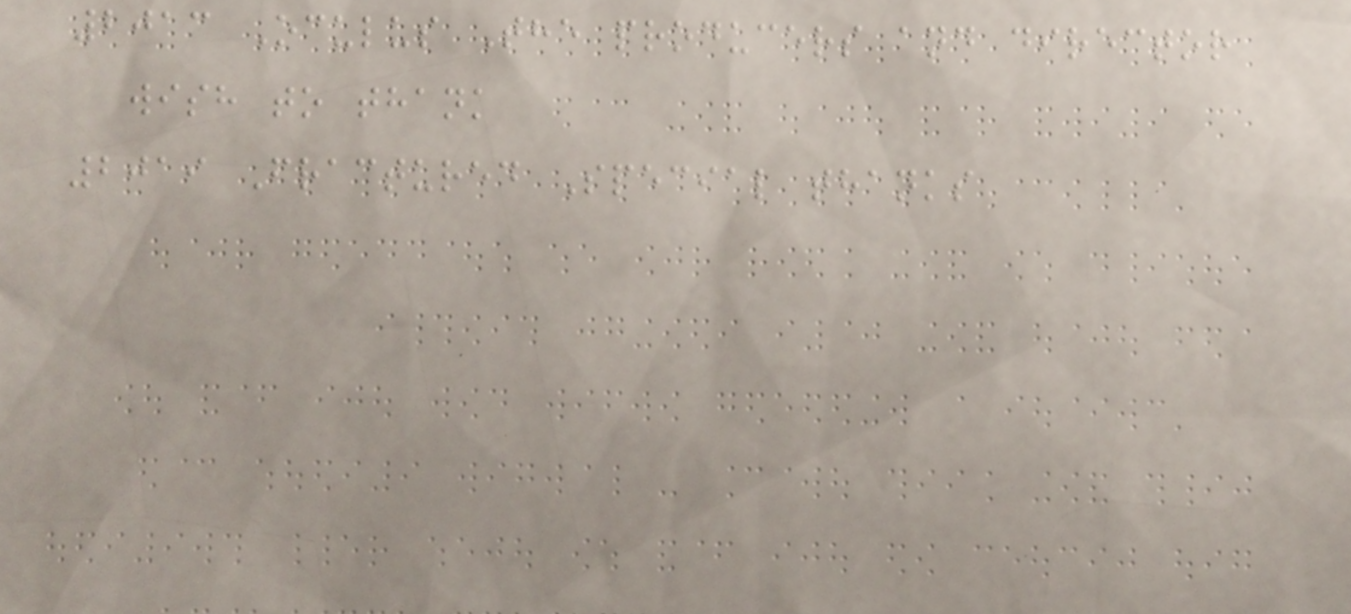2013 Oculus The producers and director
wish to thank
2019 Fractured Special thanks
